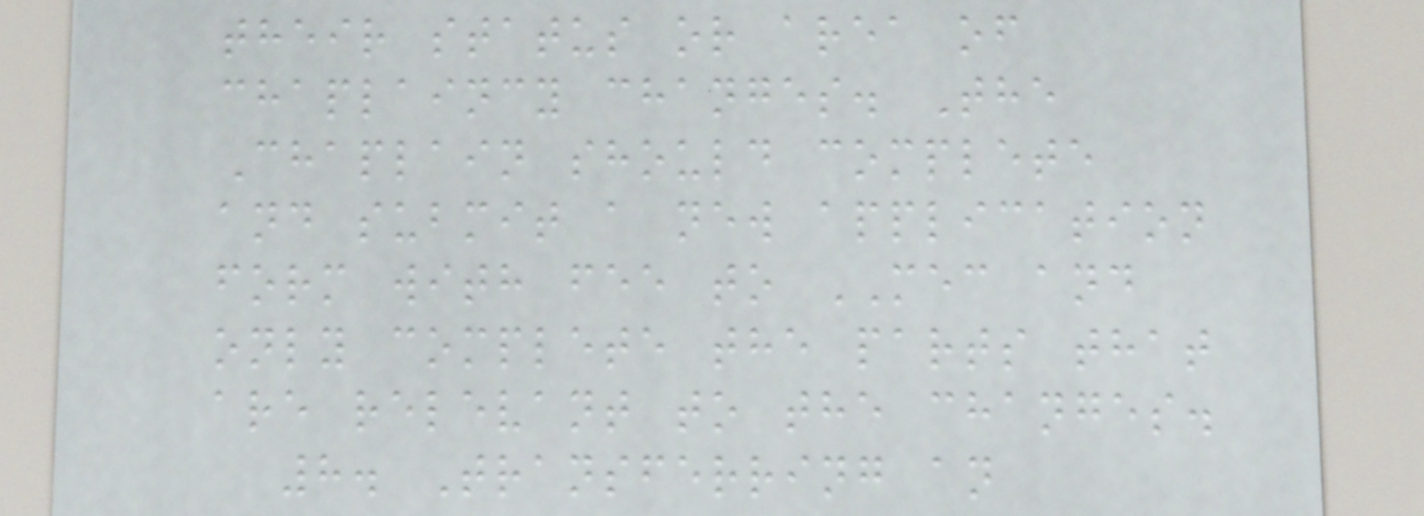their status or area of
chaplaincy changes. The
Chaplain should complete
and submit a new application
form with fee to MEC and
only complete the parts that
are relevant to the changes.
8. Transferring an
